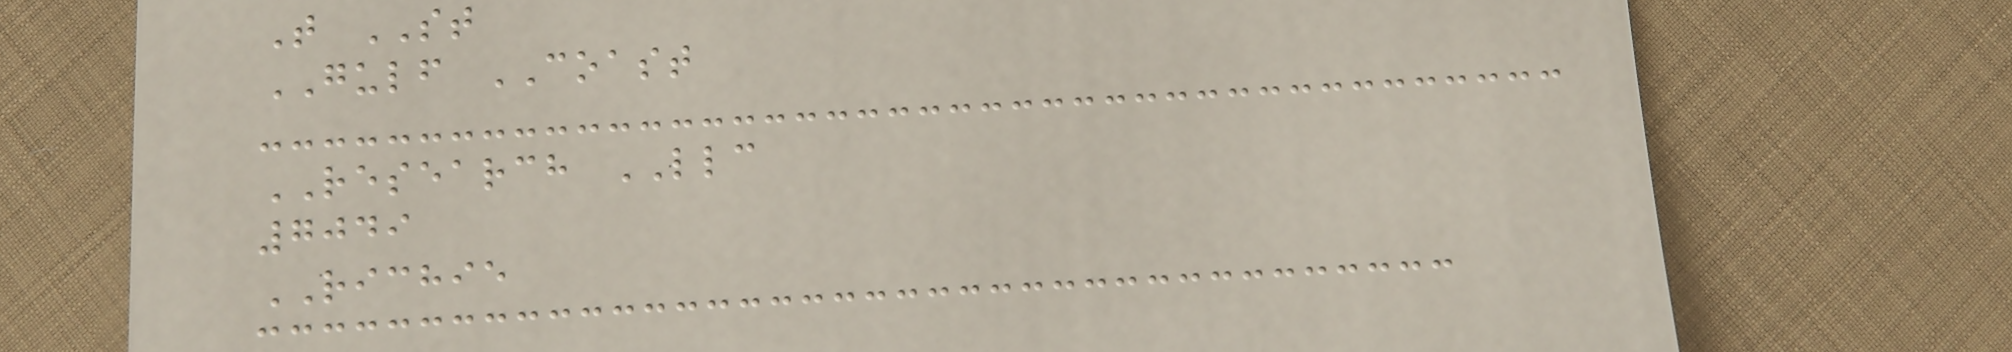T ST
GULF COAST
RESEARCH LLC
7049
RICHIE
